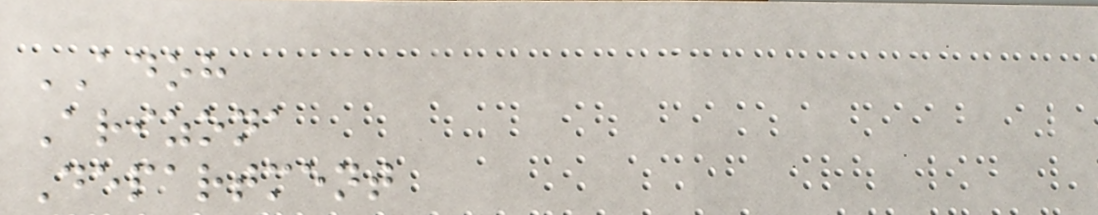ADOH
Arizona
Department
